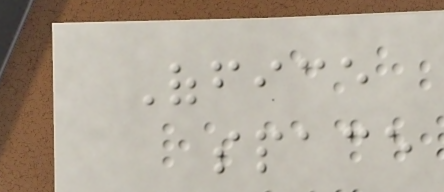Office
space
